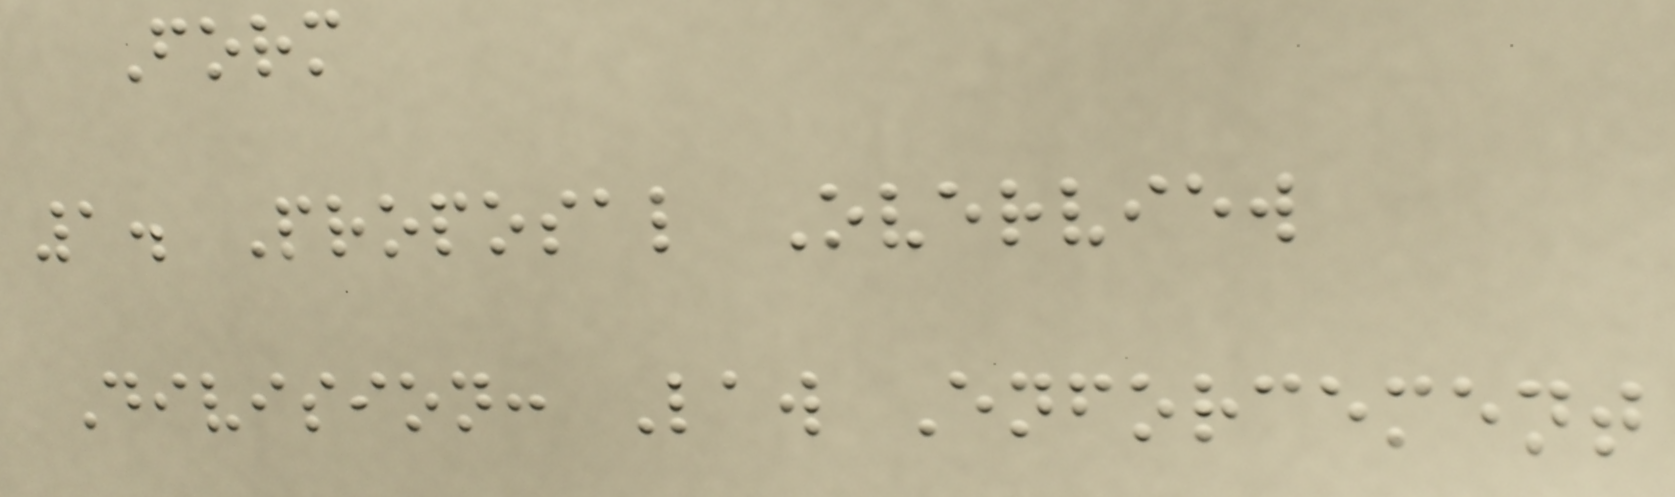Form
1. Proposal Overview
Division: Law Enforcement
